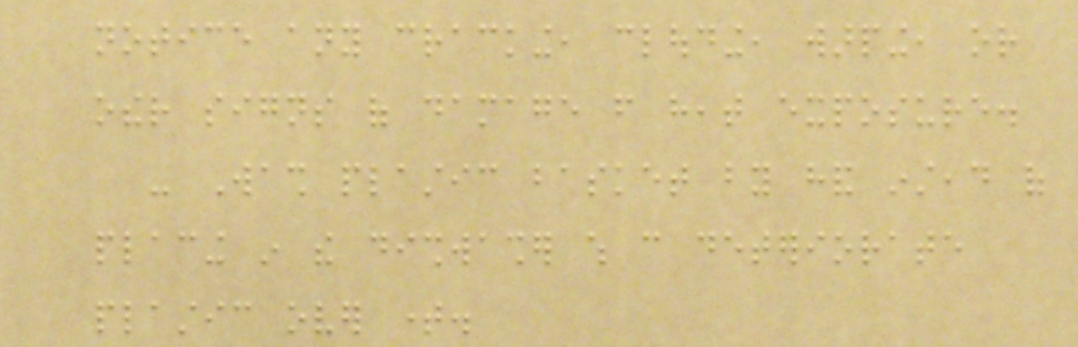notice any cracking, clouding, warping, or
other signs of damage from heat exposure.
- Wash plastic basket by hand instead of
placing in the dishwasher which can deteriorate
plastic over time.
